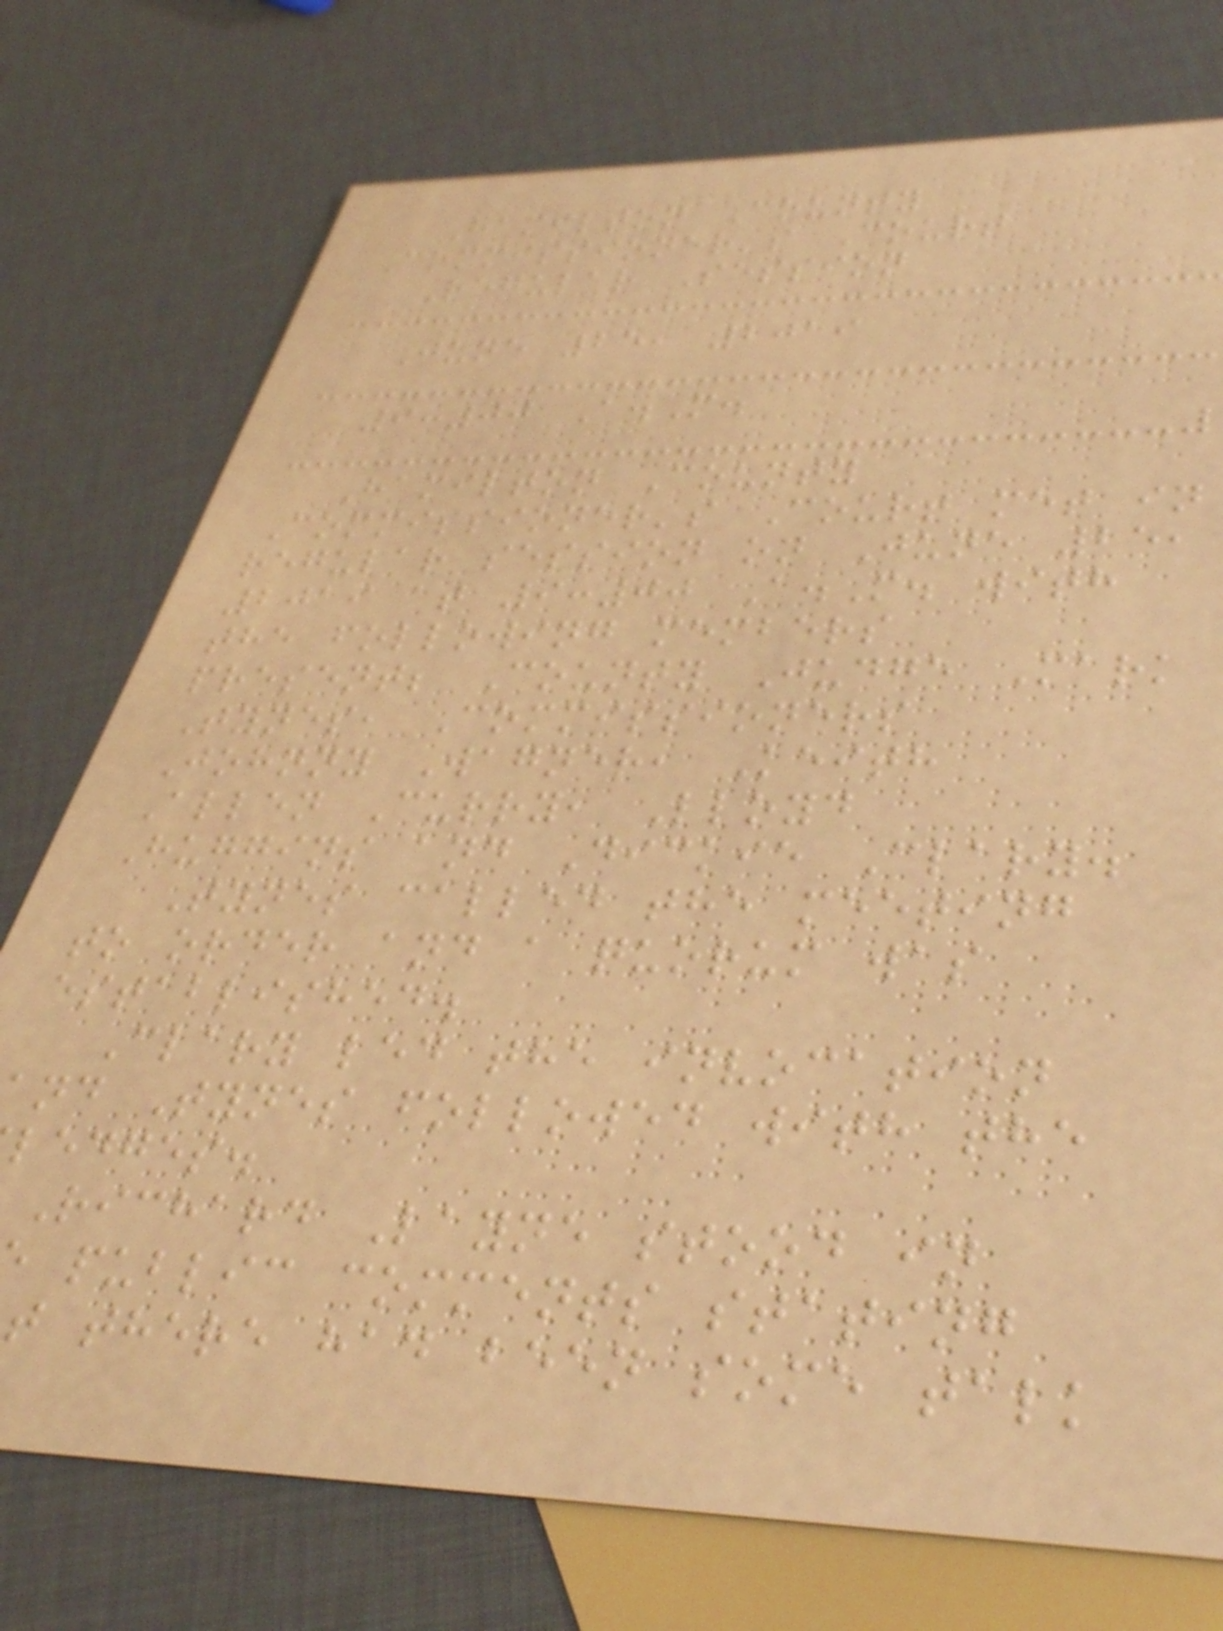Hamilton County
Commissioner's Court
Regular Session
June 25, 2019
9:00 A.M.
Hamilton County
Commissioner's Court met in
regular session on June 25,
2019 at 9:00 A.M. with
the following members
present; County Judge Mark
Tynes, Commissioners
Johnny Wagner, Keith
Allen Curry, Lloyd
Huggins and Dickie Clary.
Tynes called the meeting
to order and a quorum was
established.
Clary led the invocation
nd Tynes followed with the
ledges.
Richard Layne stood in
public comments stating
t there had been some talk
